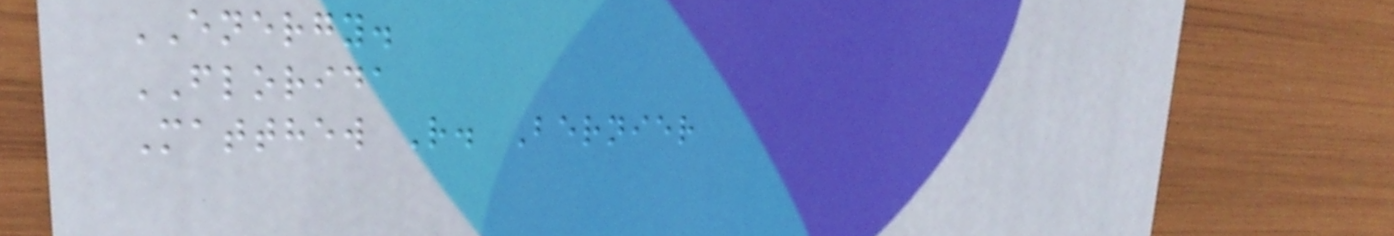ENERGY.
FLORIDA
Matthew R. Bernier
